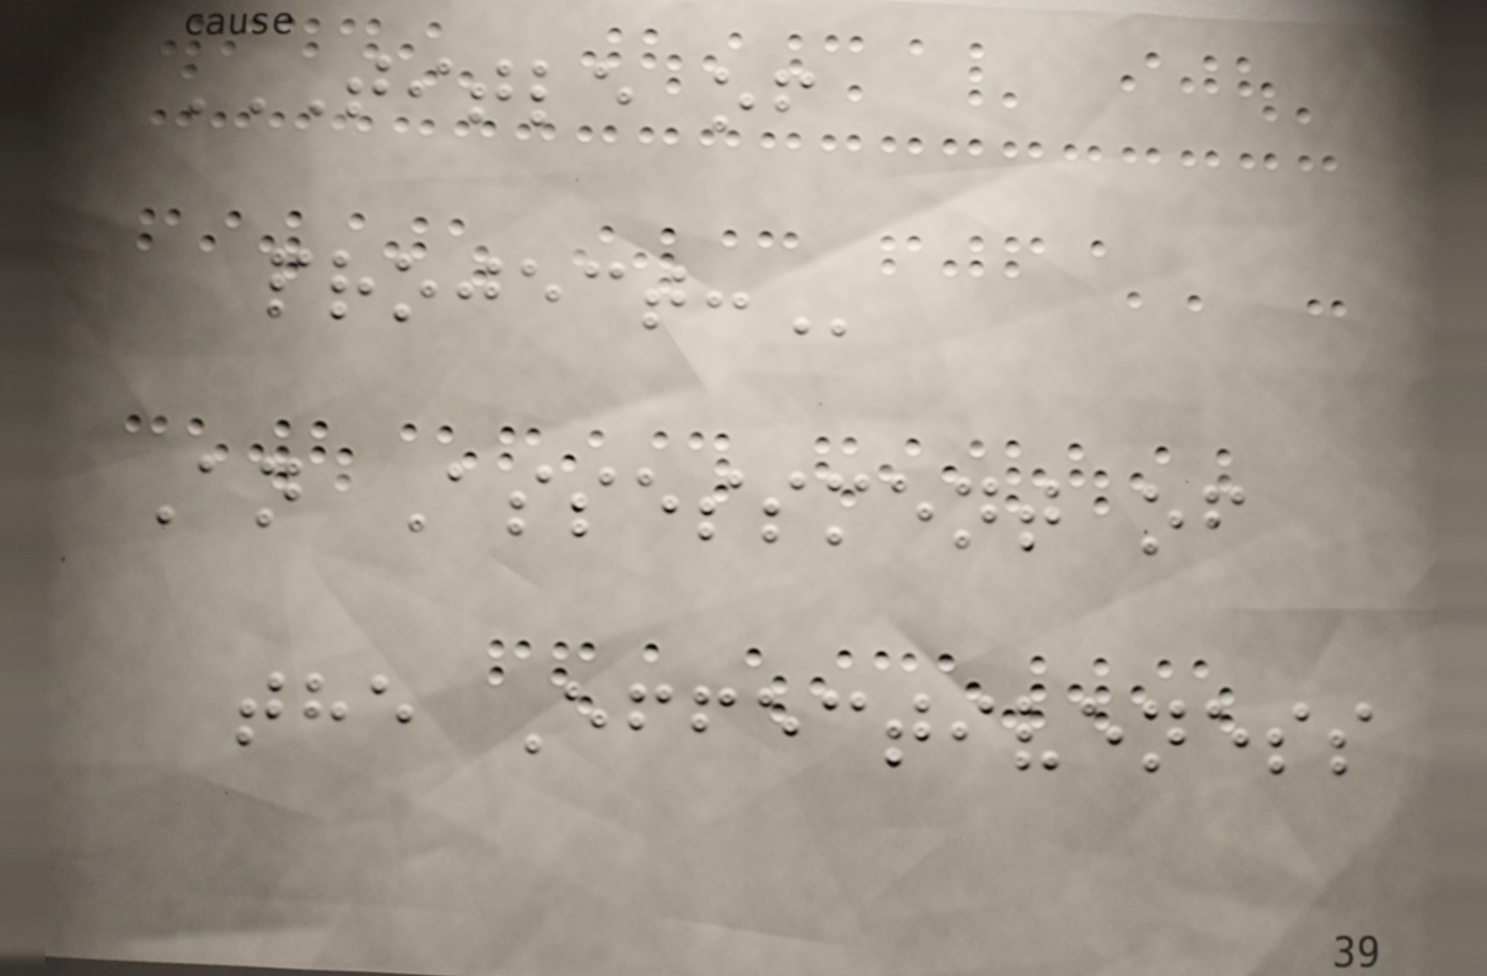TITLE OF
PROJECT:
An Assessment of
the Effectiveness
